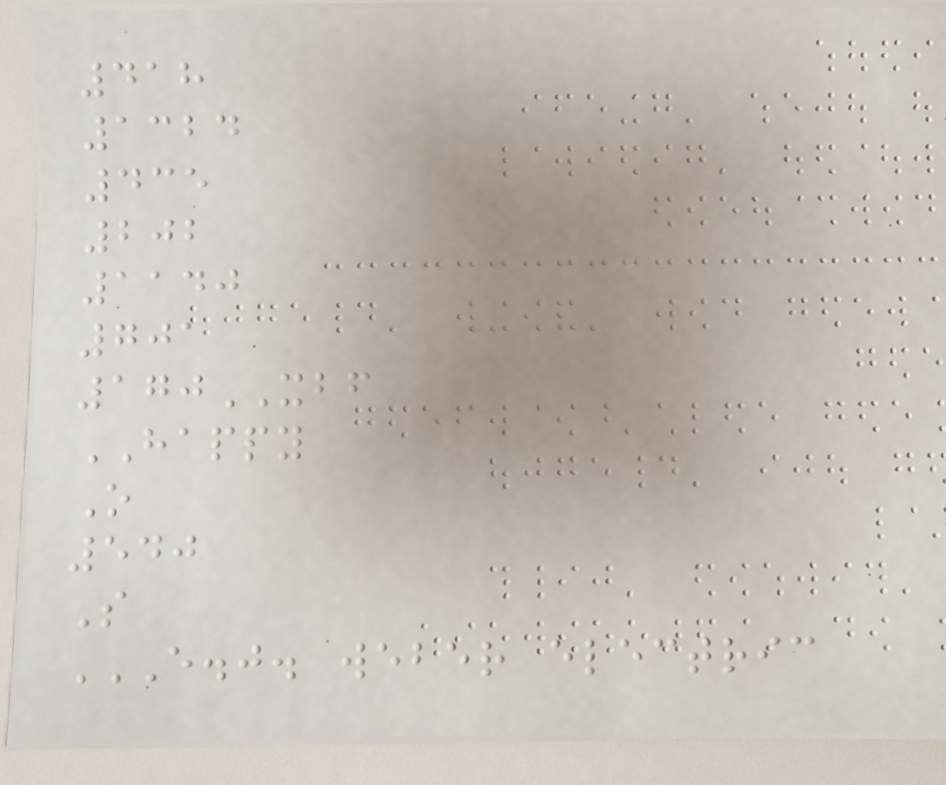418
1324
435
202
1140
701
170XBF
HAPPY
O
540
S
E.J. WEBER ELECTRIC
